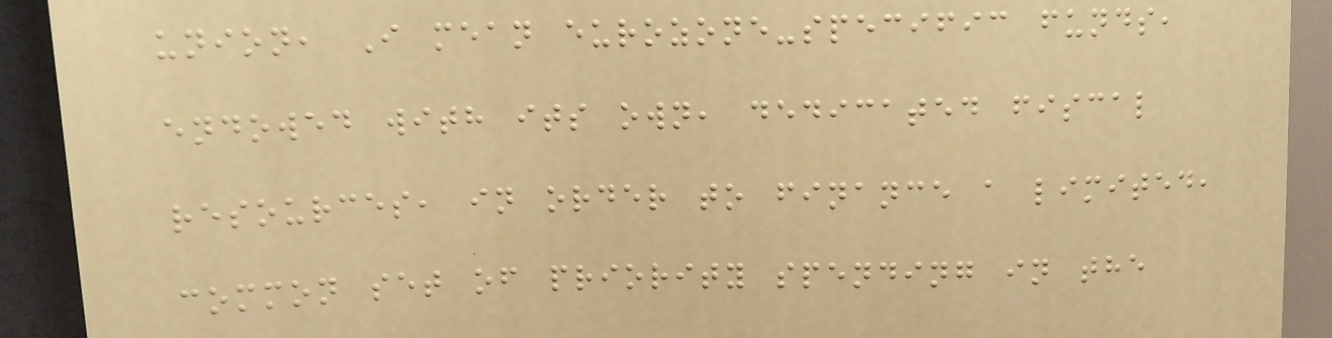union, I mean eurozone-specific funds,
endowed with its own, dedicated fiscal
resources, in order to finance a limited,
common set of priority spending in the
